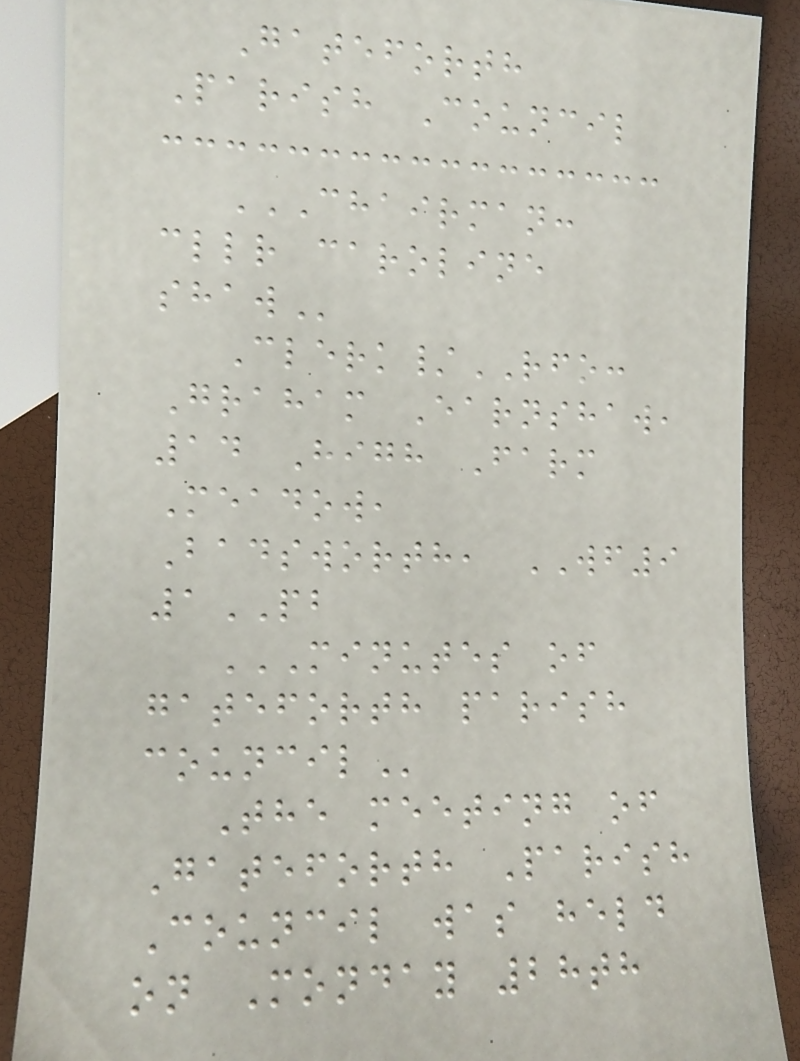Gateforth
Parish Council
CHAIRMAN:
CLLR CAROLINE
SHAW
Clerk/RFO:
Graham Earnshaw,
14 High Farm
Meadow,
Badsworth, WF9
1PB
MINUTES OF
GATEFORTH PARISH
COUNCIL
The meeting of
Gateforth Parish
Council was held
on Monday 28th
